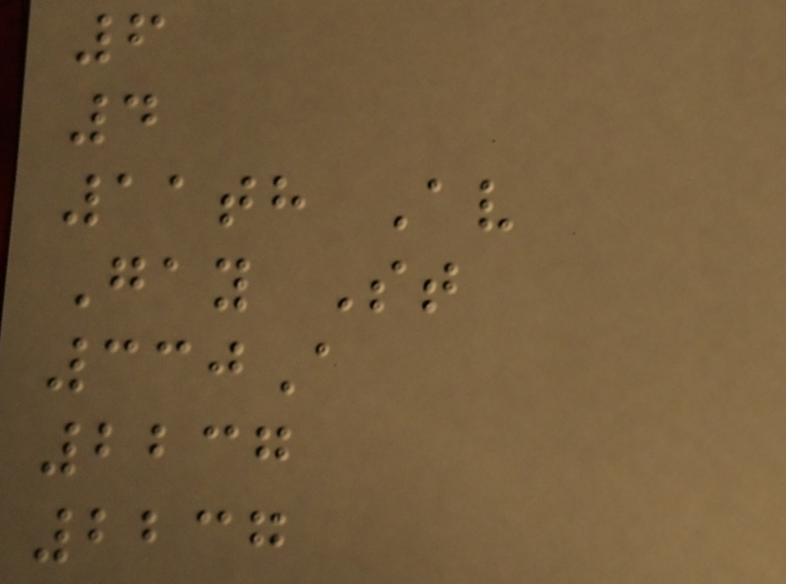6
4
11th Av
Gay St
330A
2237
2237
